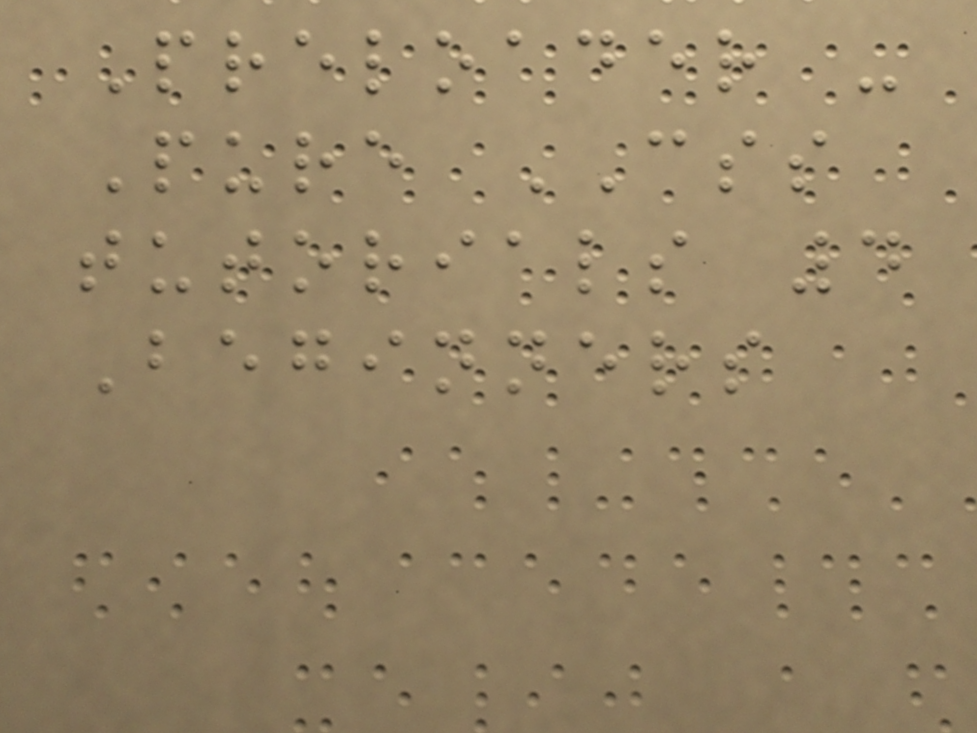Preloader -
Pure CSS
tutorials 4
Beginners
